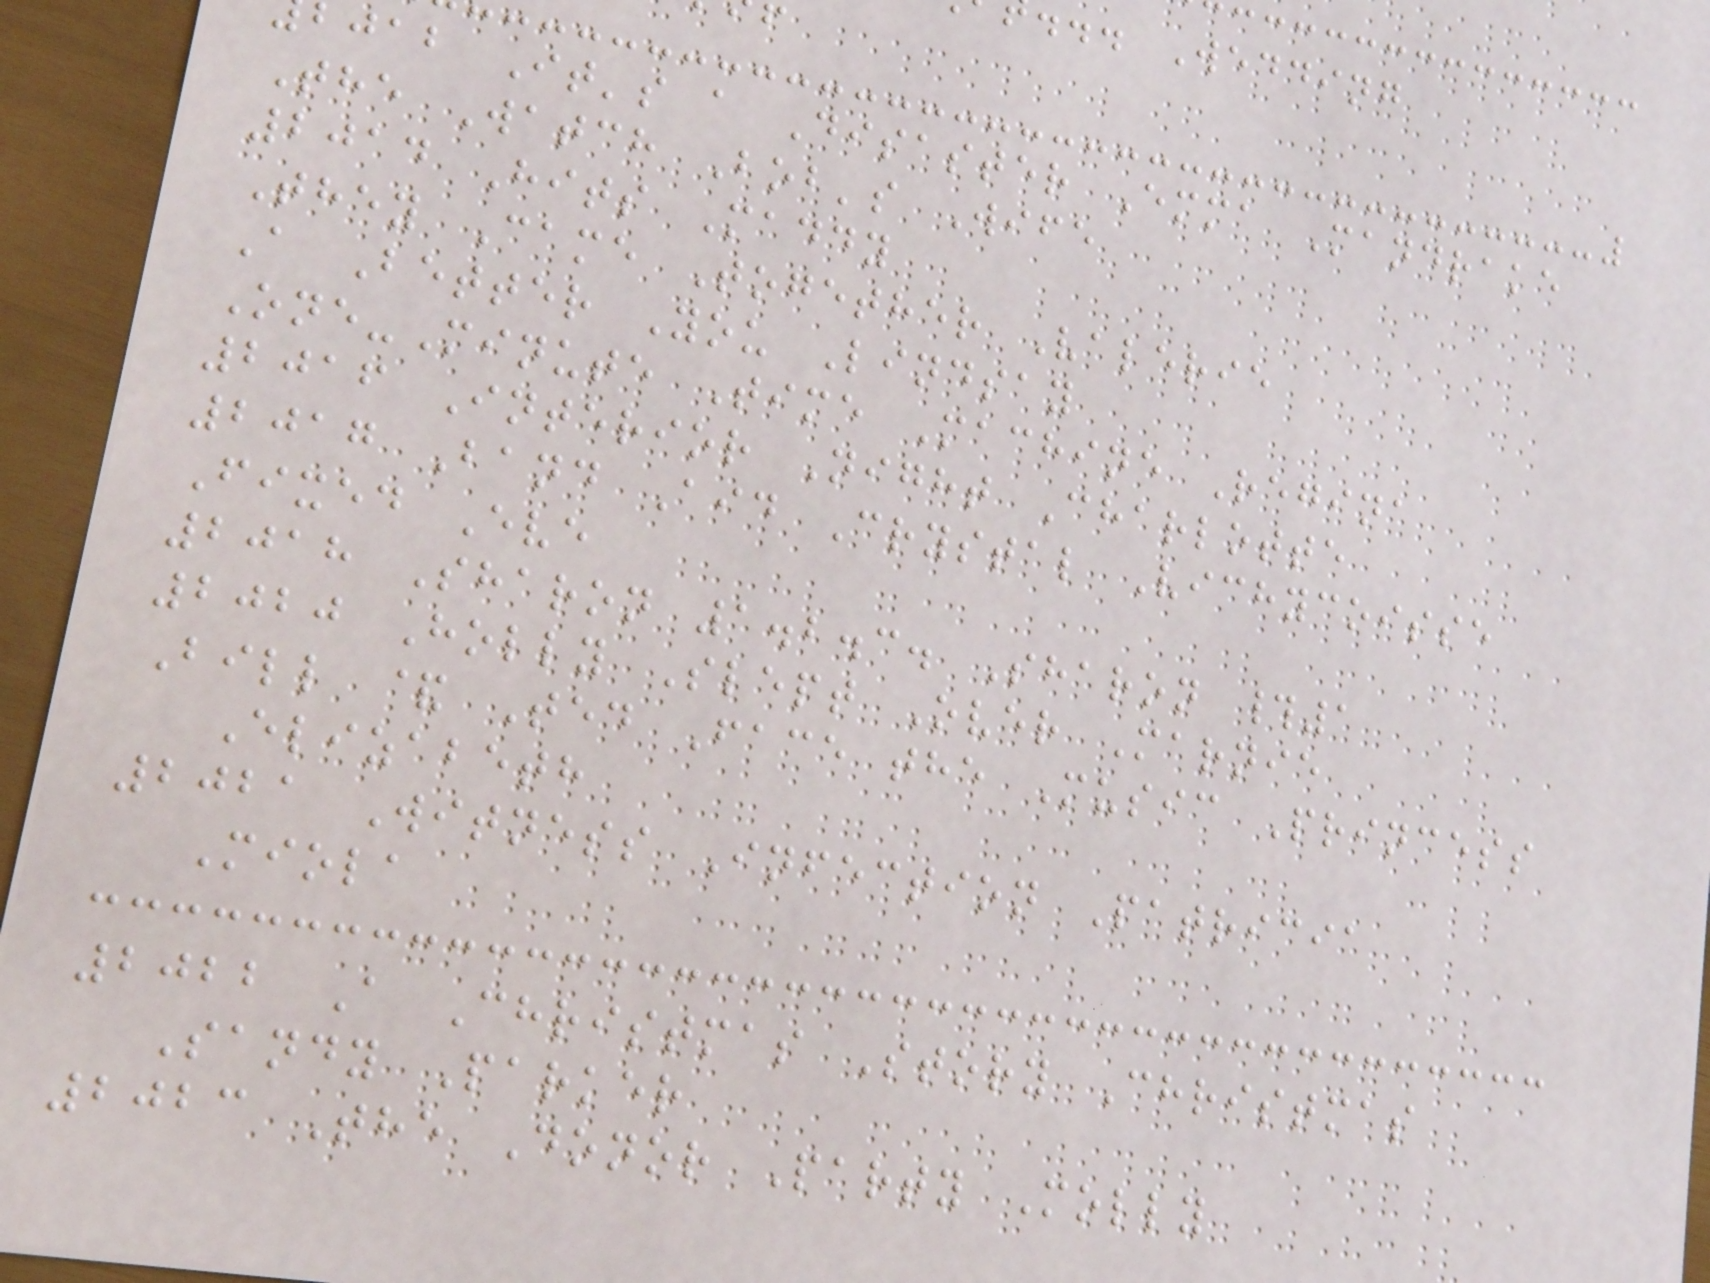.. Wedding
jab It's a Disaster Emma Mandrake
The Watch Bob's Wife
2014 Hits Maddy
They Came Together Valerie
A Better You Lindsay
One-Minute Time Machine Regina
2016 Interior Night Charlotte
2017 Band Aid Crystal Vichycoisse
Fixed Eve
2018 Sharon 1.2.3. Sharon #1
2020 Holly Slept Over Marnie
Bill & Ted Face the Music Princess
Elizabeth
2021 Witness Infection Patricia
Miola
2022 A Christmas Story Christmas
Sandy Parker
2023 The Donor Party Molly
